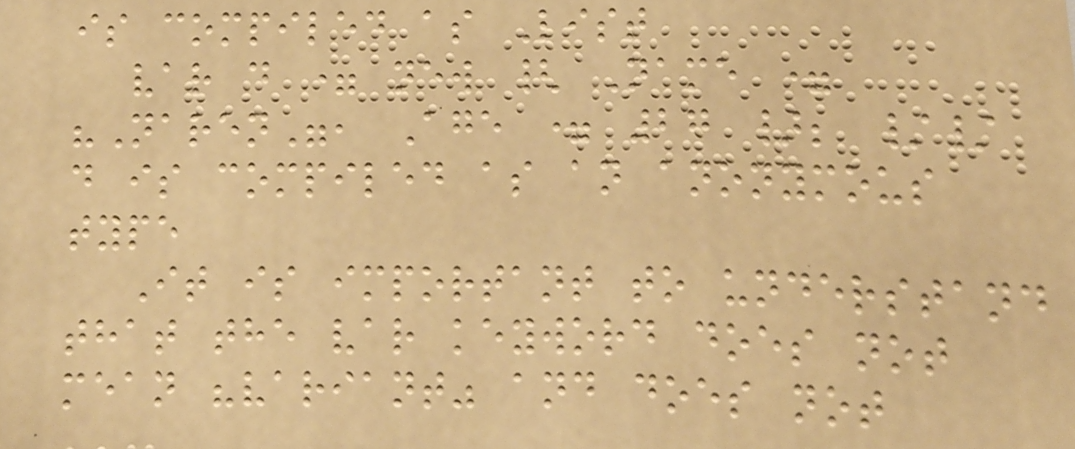is compiled as List
var d = new { Name =
"Naren", Age = 27 }; //
d is compiled as an anonymous
type
It is important to understand
that the var keyword does not
mean "variant" and does not
